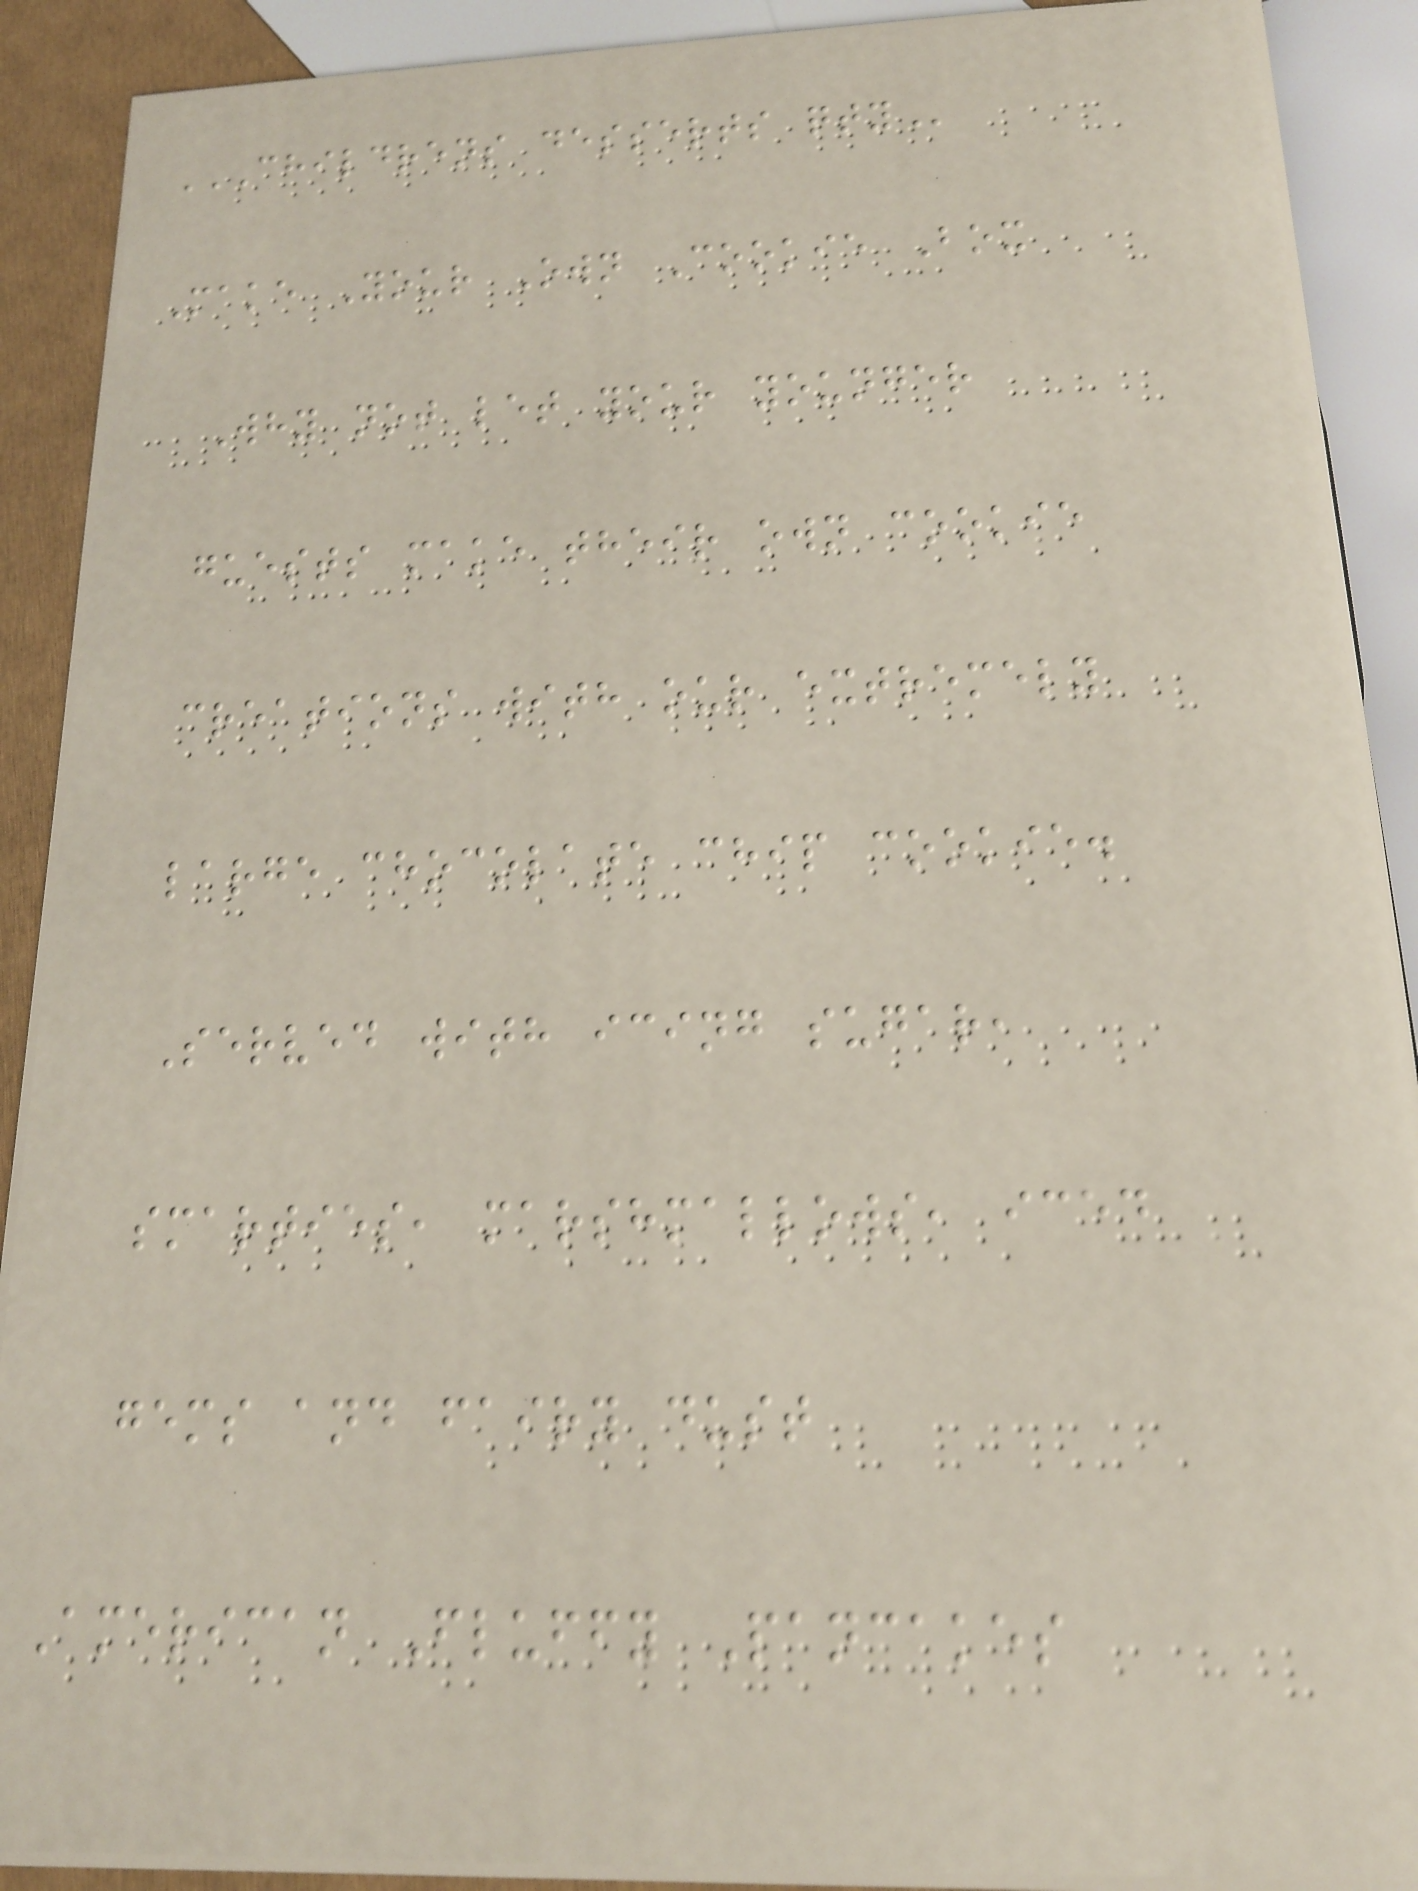CHILDRENS DESSERTS QTY
Make Your Own Cookie Box
Why not let your younger
guests make their own cookie
creations with our extremely
large chocolate chip cookie.
Served with icing sugar,
smarties, marshmallows, iced
gems and fairy dust
American Fluffy Pancakes
